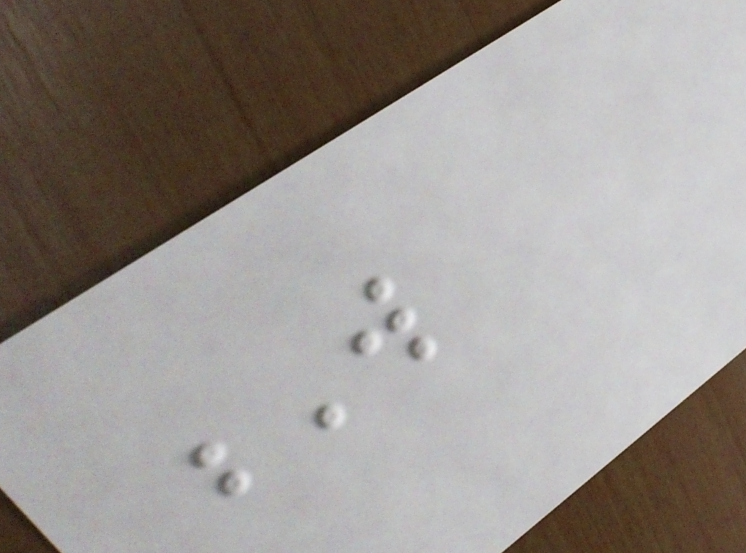W
